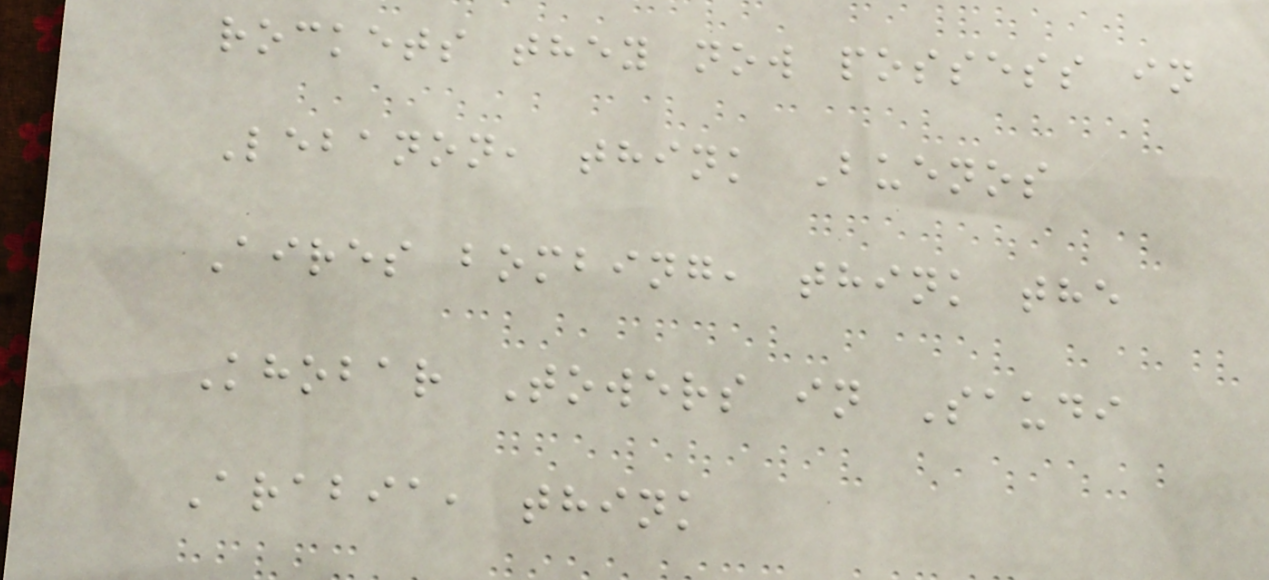rockets they now possess in
Lebanon, think Buenos
Aires bombing, think the
Khobar Towers in Saudi
Arabia, think
